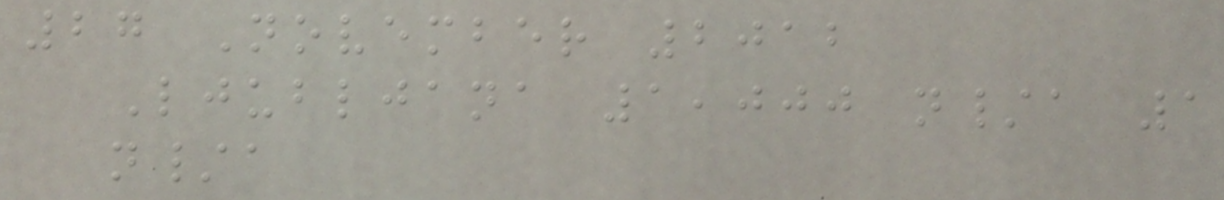27 November 2012
Ljubljana 1,000 n/a 1
n/a
